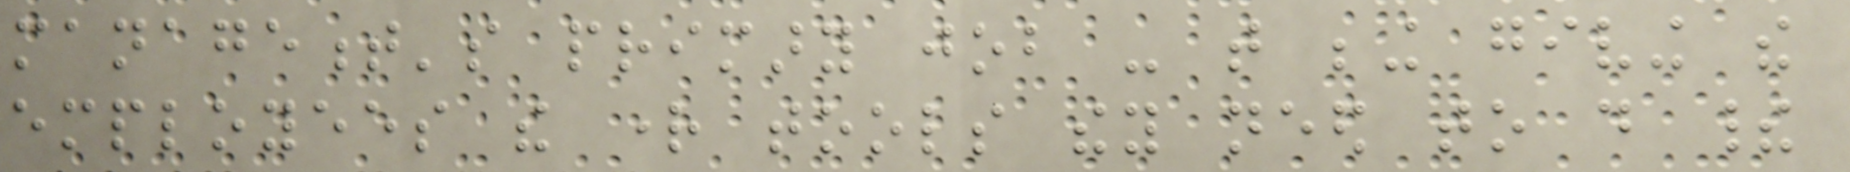management's primary job - that being giving the
employees the right tools they need to do their
